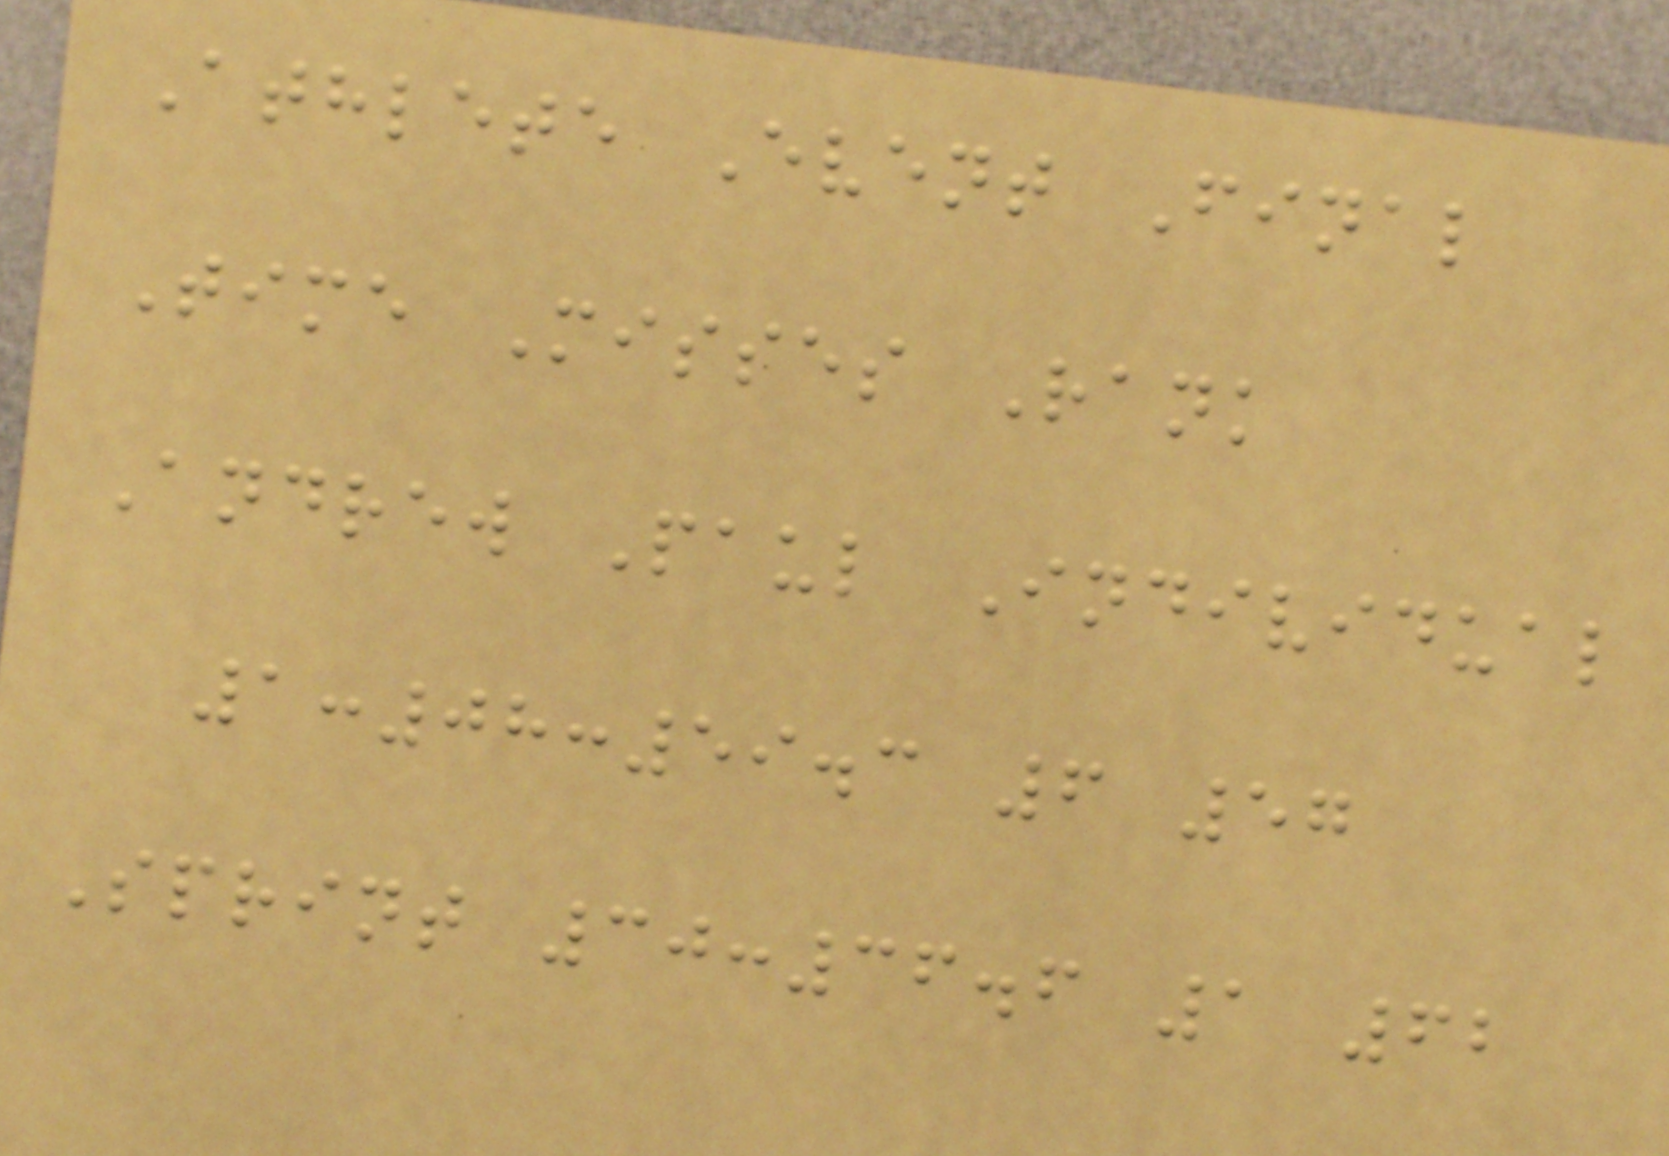Athlete Event Final
Time Misses Rank
Andrew Paul Individual
1:08:59.3 6 57
Sprint 30:36.6 1 62
